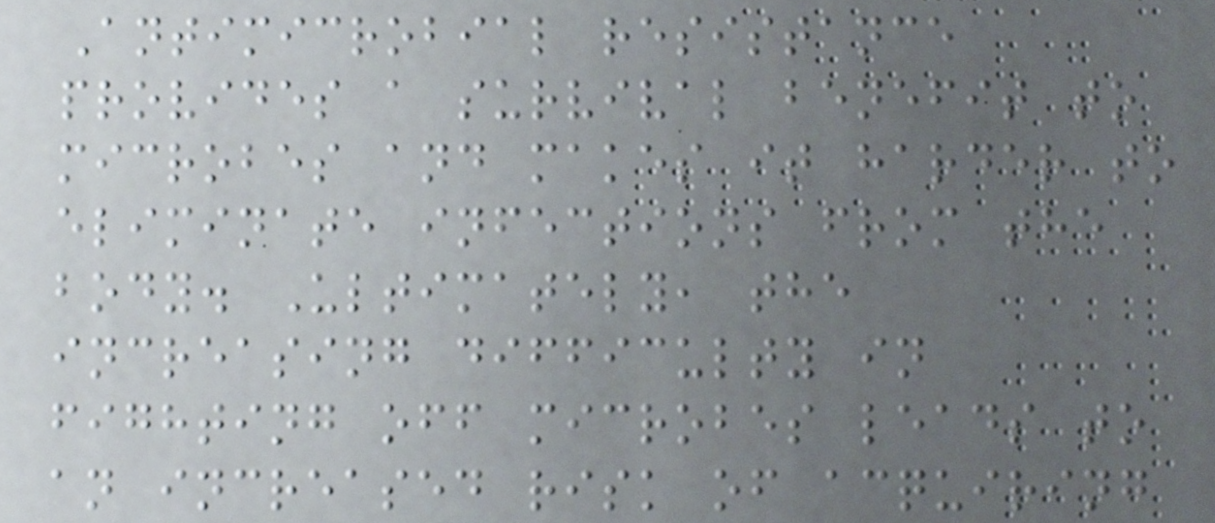Antimicrobial resistance
provides a survival benefit to
microbes and makes it harder to
eliminate infections from the
body. Ultimately, the
increasing difficulty in
fighting off microbes leads to
an increased risk of acquiring
